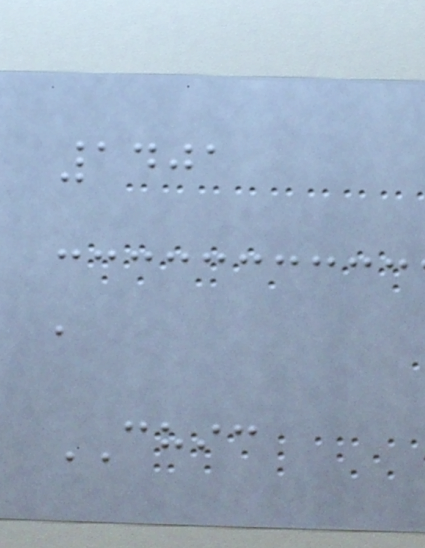1401
a
CHIC
